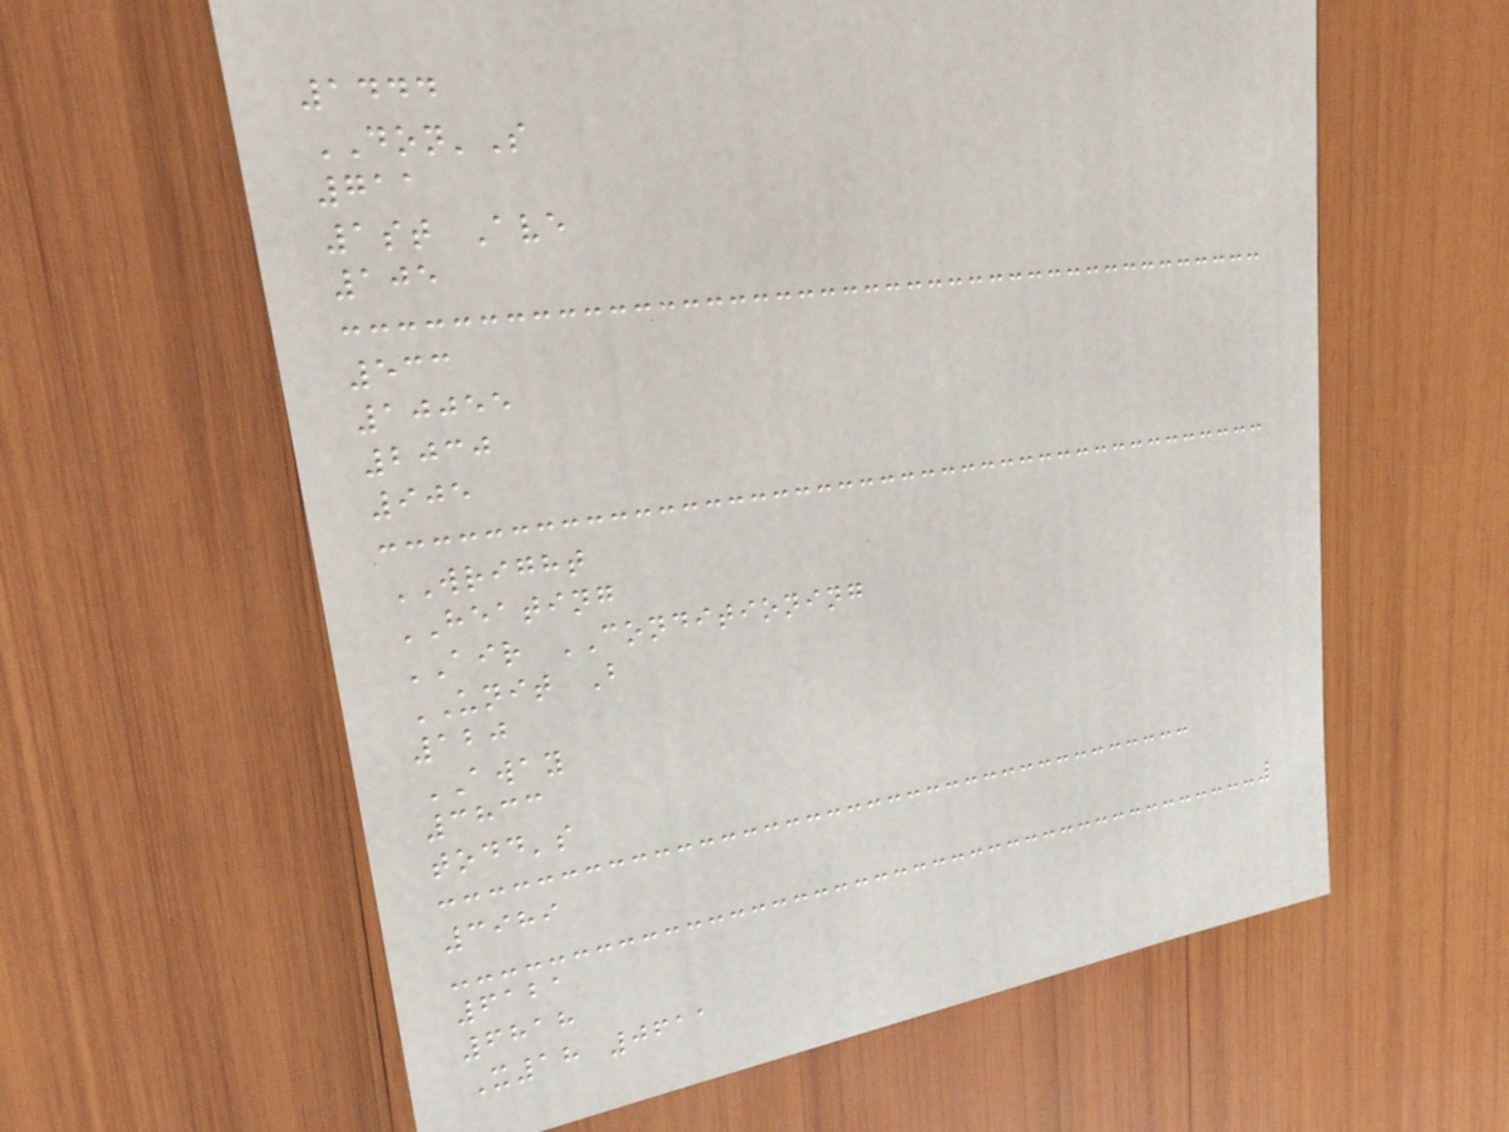1444
DON'S
711
1st Ave
105
533
10055
2030
905
WRIGHT
HEATING
AIR CONDITIONING
UNIT B
120
AWAY
3833
todd's
3989
6121
6818
X18 0611
